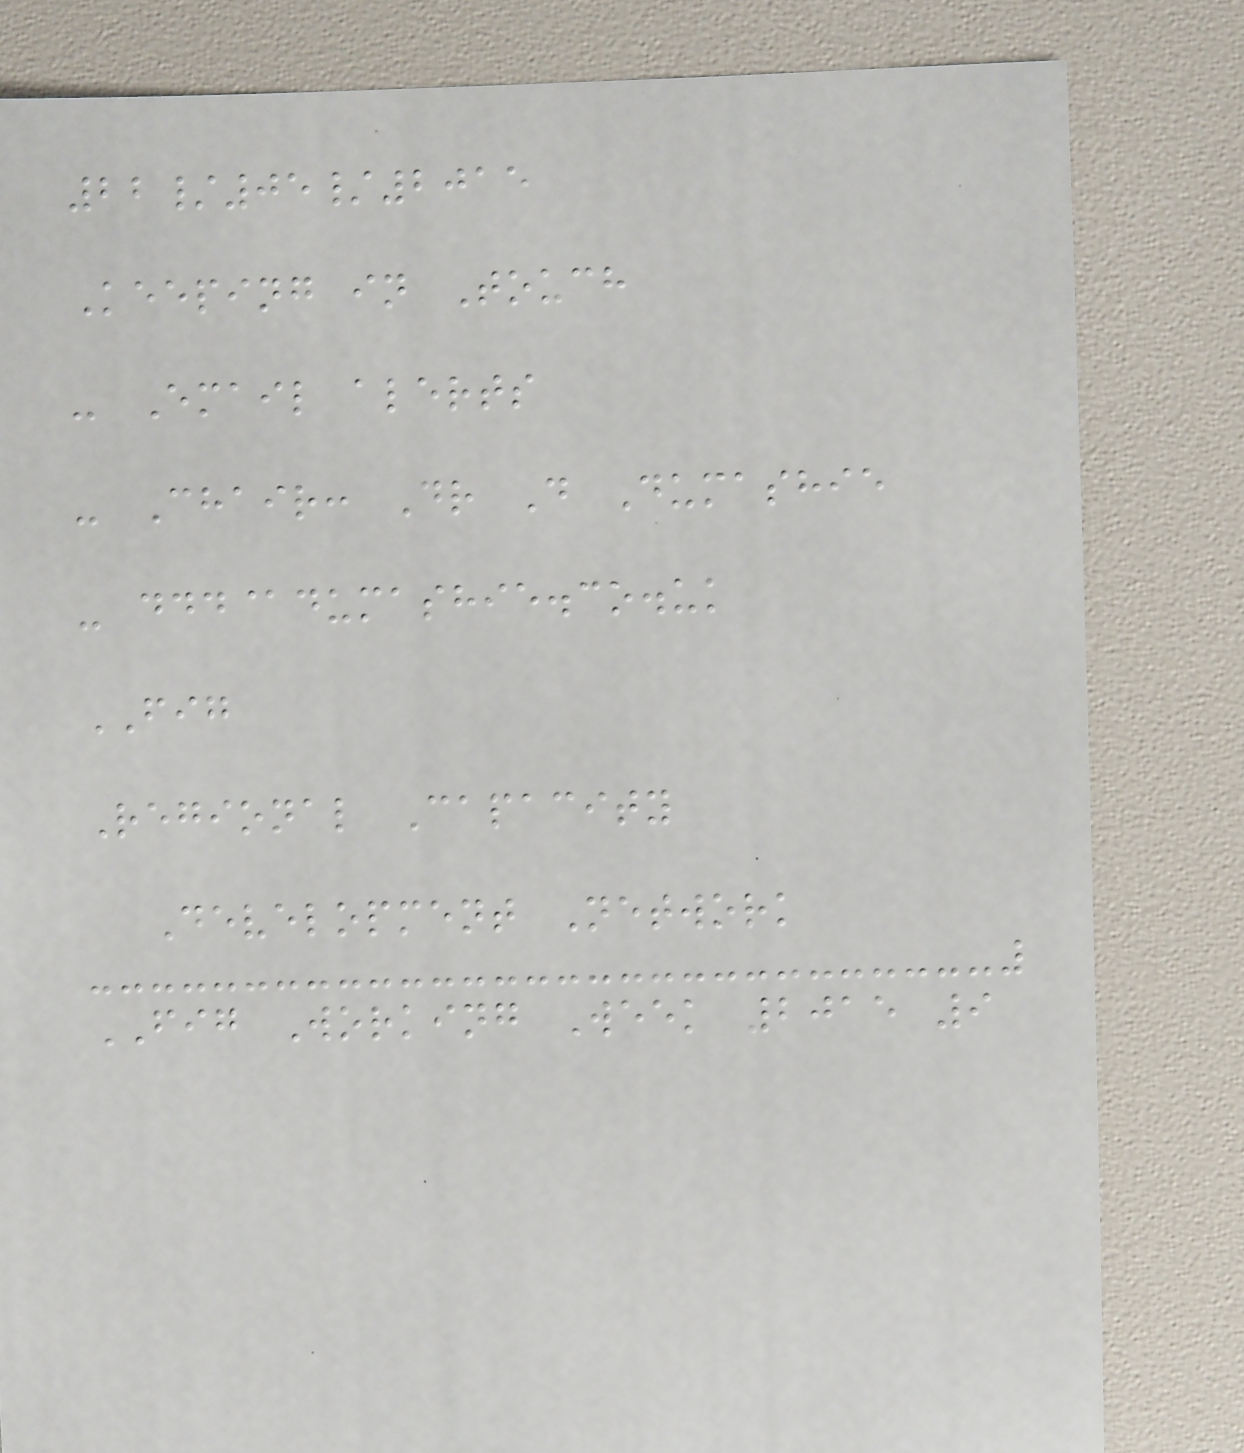22/05/2015
Keeping in Touch
- Email alerts
- Chair: Dr D Dumashie
- ddd@dumashie.co.uk
FIG
Regional Capacity
Development Network
FIG Working Week 2015 9
